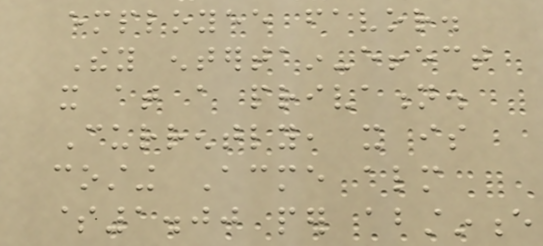employee favor.
They entertain-effect
it at a privation.
Currently, it is
costing Acme almost
$1.00 per abstinence
